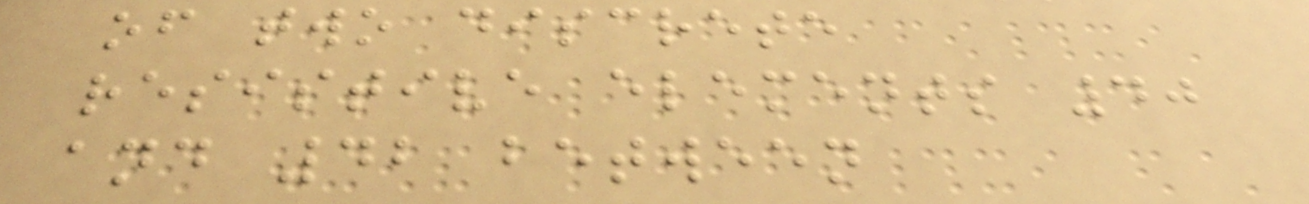of two discrete
resistive elements 40
and 42 between
